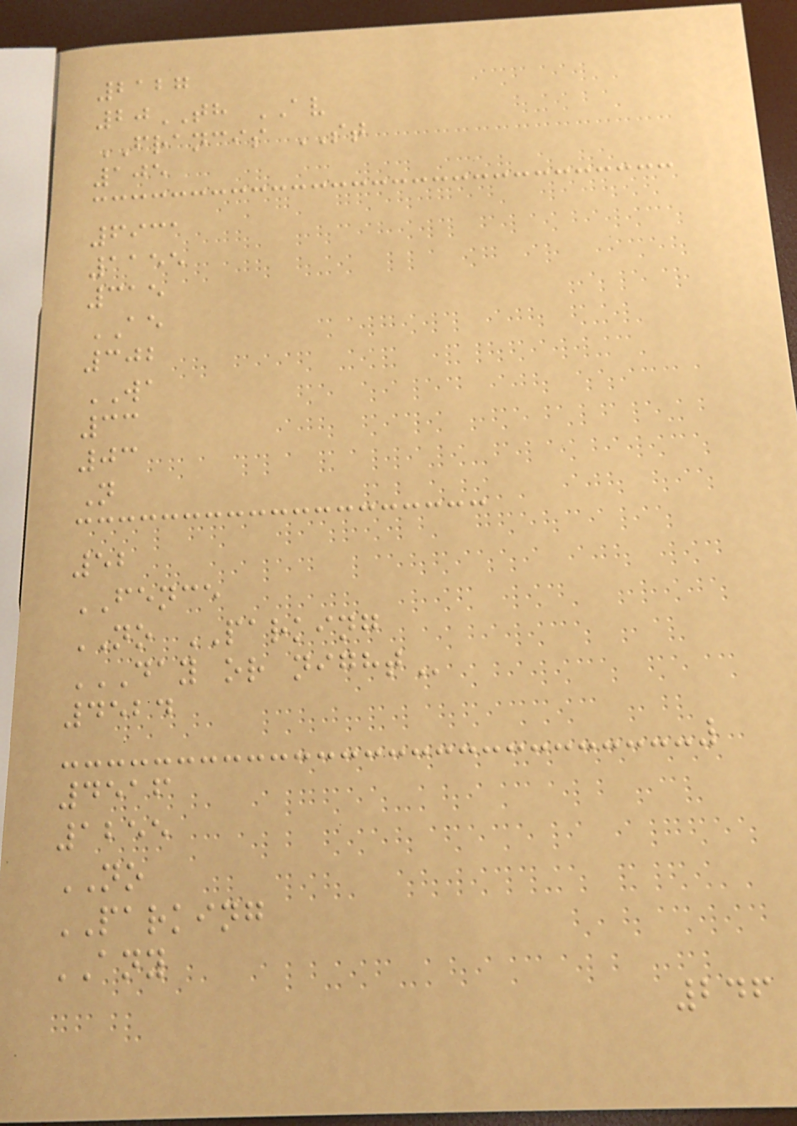2127
20TH AV
FRANCIS ST
105
6931
1155
315
AE
302
WA
33
03
N
52
FENCE
NO PARKING
DAY OR NIGHT
4524
4516
1255
NO
PARKING
ANY
246
